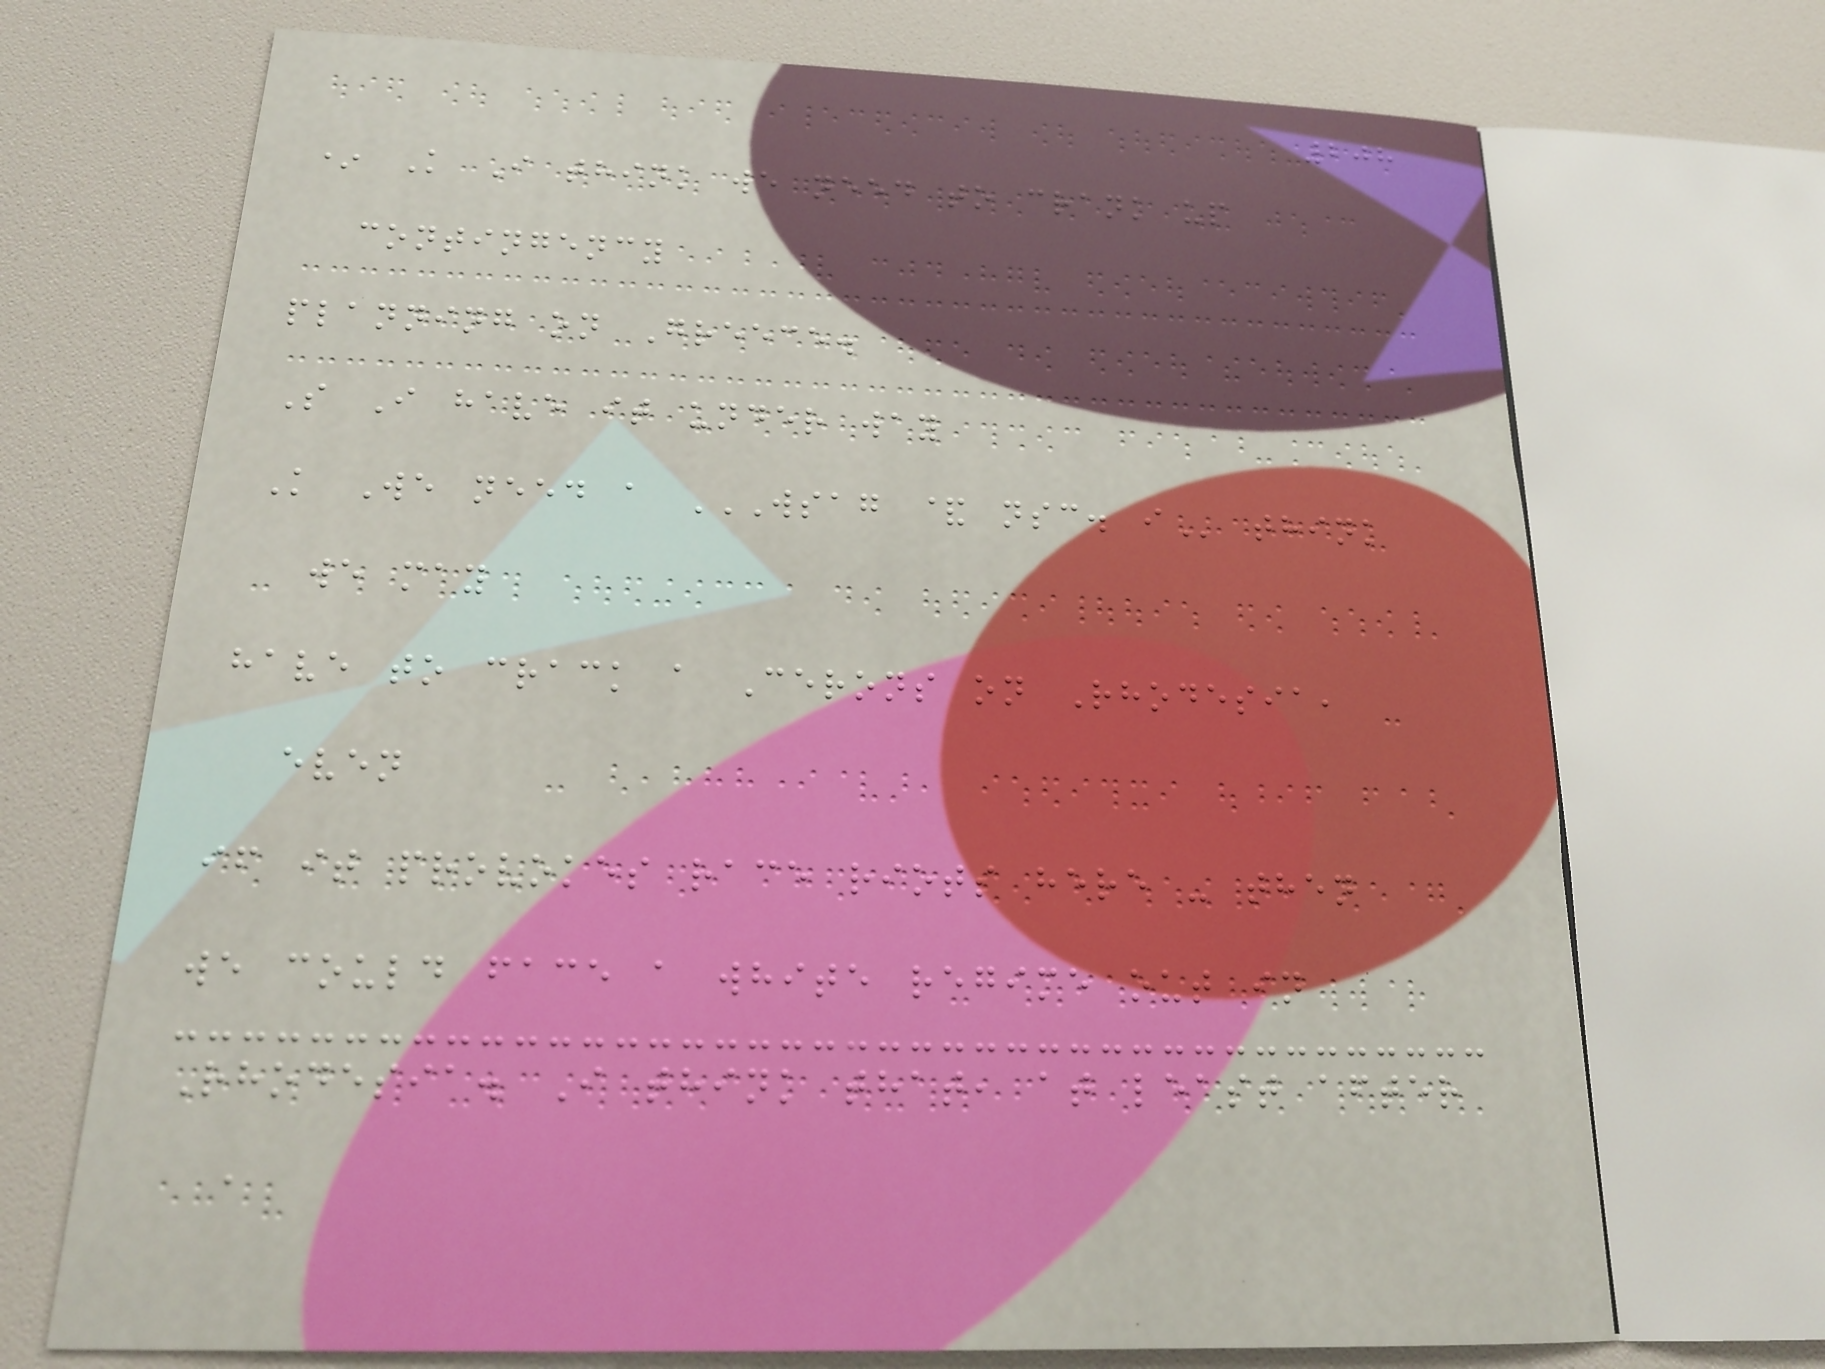208
* K I think we need to crank up
contingency
planning on Greece.
S I have it under way
K We need a WSAG & NSC. I think
we may
have to crack a Cerons on Rhodesia,
even
if it provokes race riots here - then
we could face a white regime out in
Rhodesia. I think that, at least after
a
